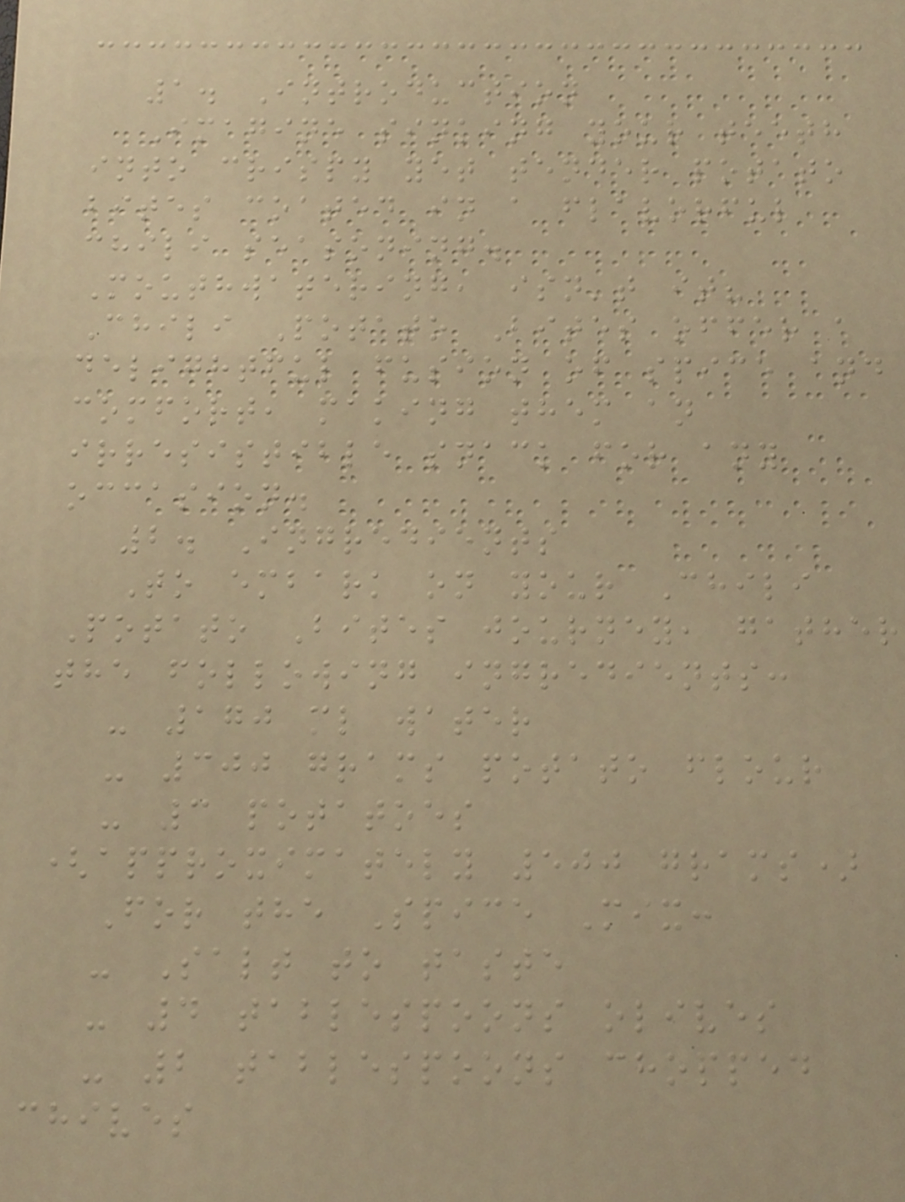1. Introduction
Imagine sinking your teeth
into crispy yet tender potato
bites coated in a flavorful
chili seasoning.
Mouthwatering, isn't it?
Chili Potato Bites offer a
delightful fusion of spice and
comfort, making them an
irresistible snack for any
occasion.
2. Ingredients
To embark on your Chili
Potato Bites journey, gather
the following ingredients:
- 170 ml water
- 300 grams potato flour
- 3 potatoes
(approximately 500 grams)
For the Spice Mix:
- Salt to taste
- 4 tablespoons olives
- 2 tablespoons chopped
chives
